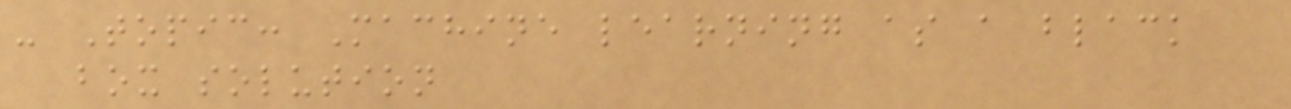- Topic: Machine learning as a black
box solution
